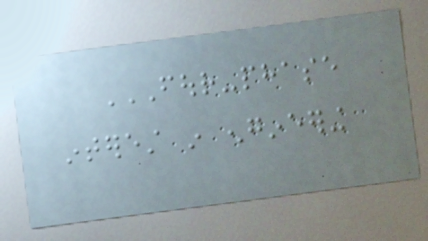FOUR-PHASE
INTEREST IN ENGINEERING
